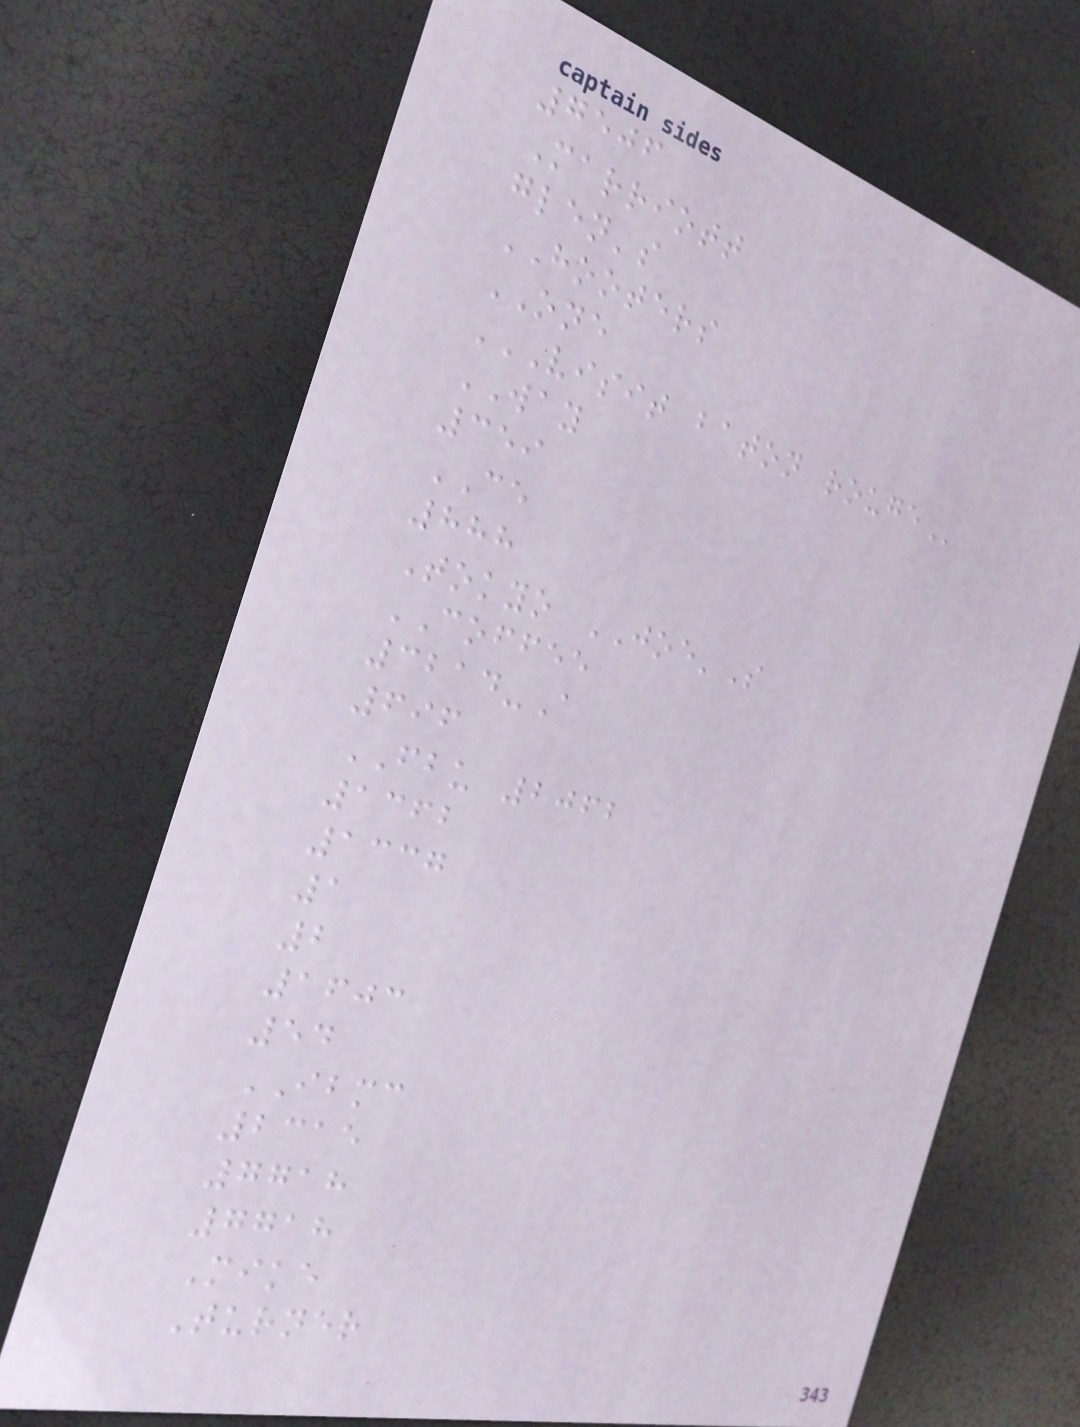7506
Marriott
glen's
HOOTERS
ONE
VISIT BATON ROUGE
WAY
359
CE
888
Tokyo JOE'S
COFFEE
3214-A
696
FBU 2062
1362
1337
1
2
1603
54
IBMC
2315
7718
7718
Mike
Turner
